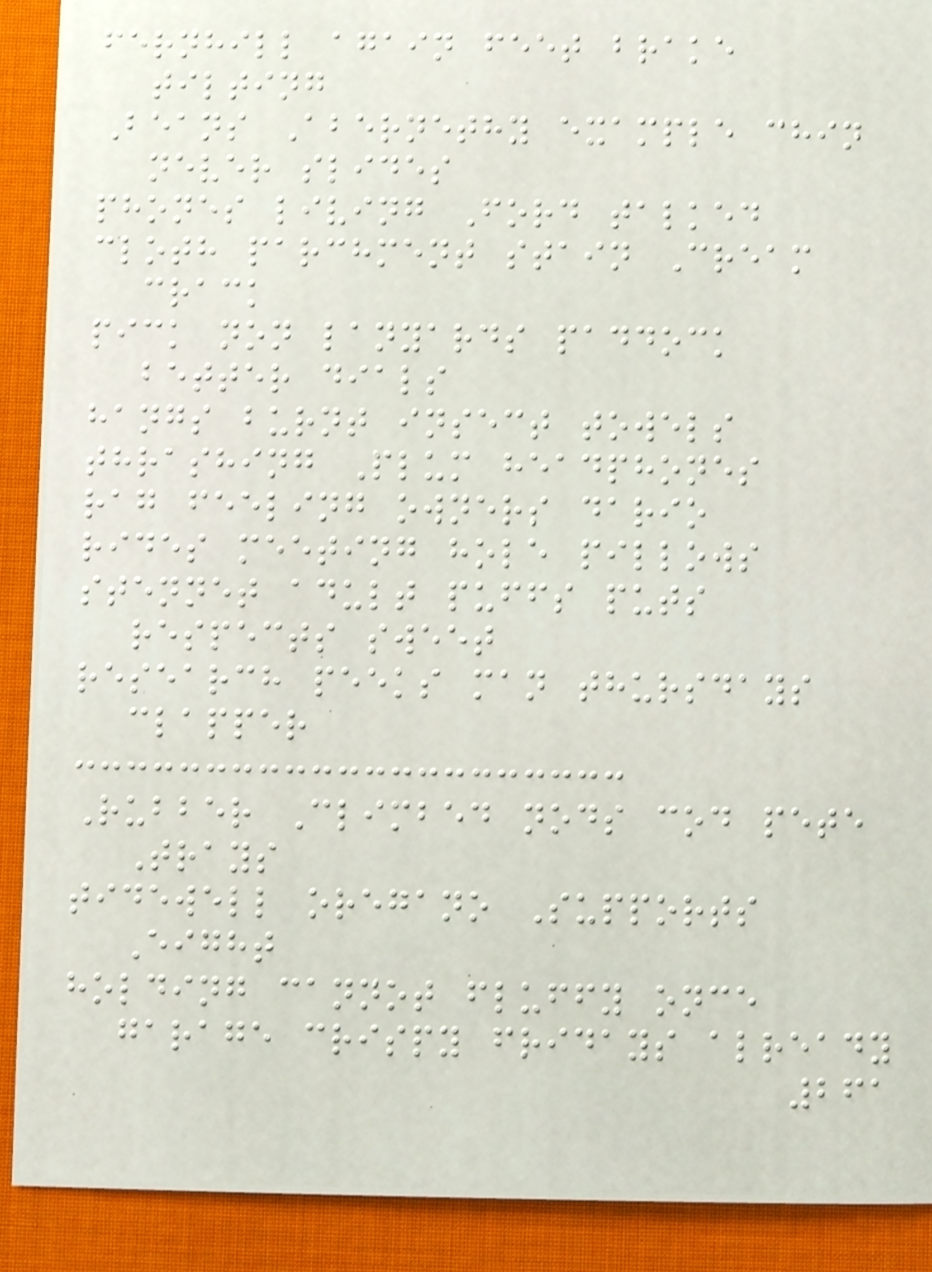fernhill again feet brake
tilting
Beans Abernethy example chin
never slides
phones living Ford talked
cloth parchment stain Cream
crack
pick non lanyards paddock
better dials
hangs burnt insect towels
thrashing Plum headphones
rag feeling owners dario
rides meeting hole pillows
stennet adult puffs puts
respects sweet
research peeks man thursdays
clapper
Rubber Climbed nods cod pete
Trays
tidewell oregano Supports
Eight
holding cannot fluffy once
garage crispy fridays already
261
